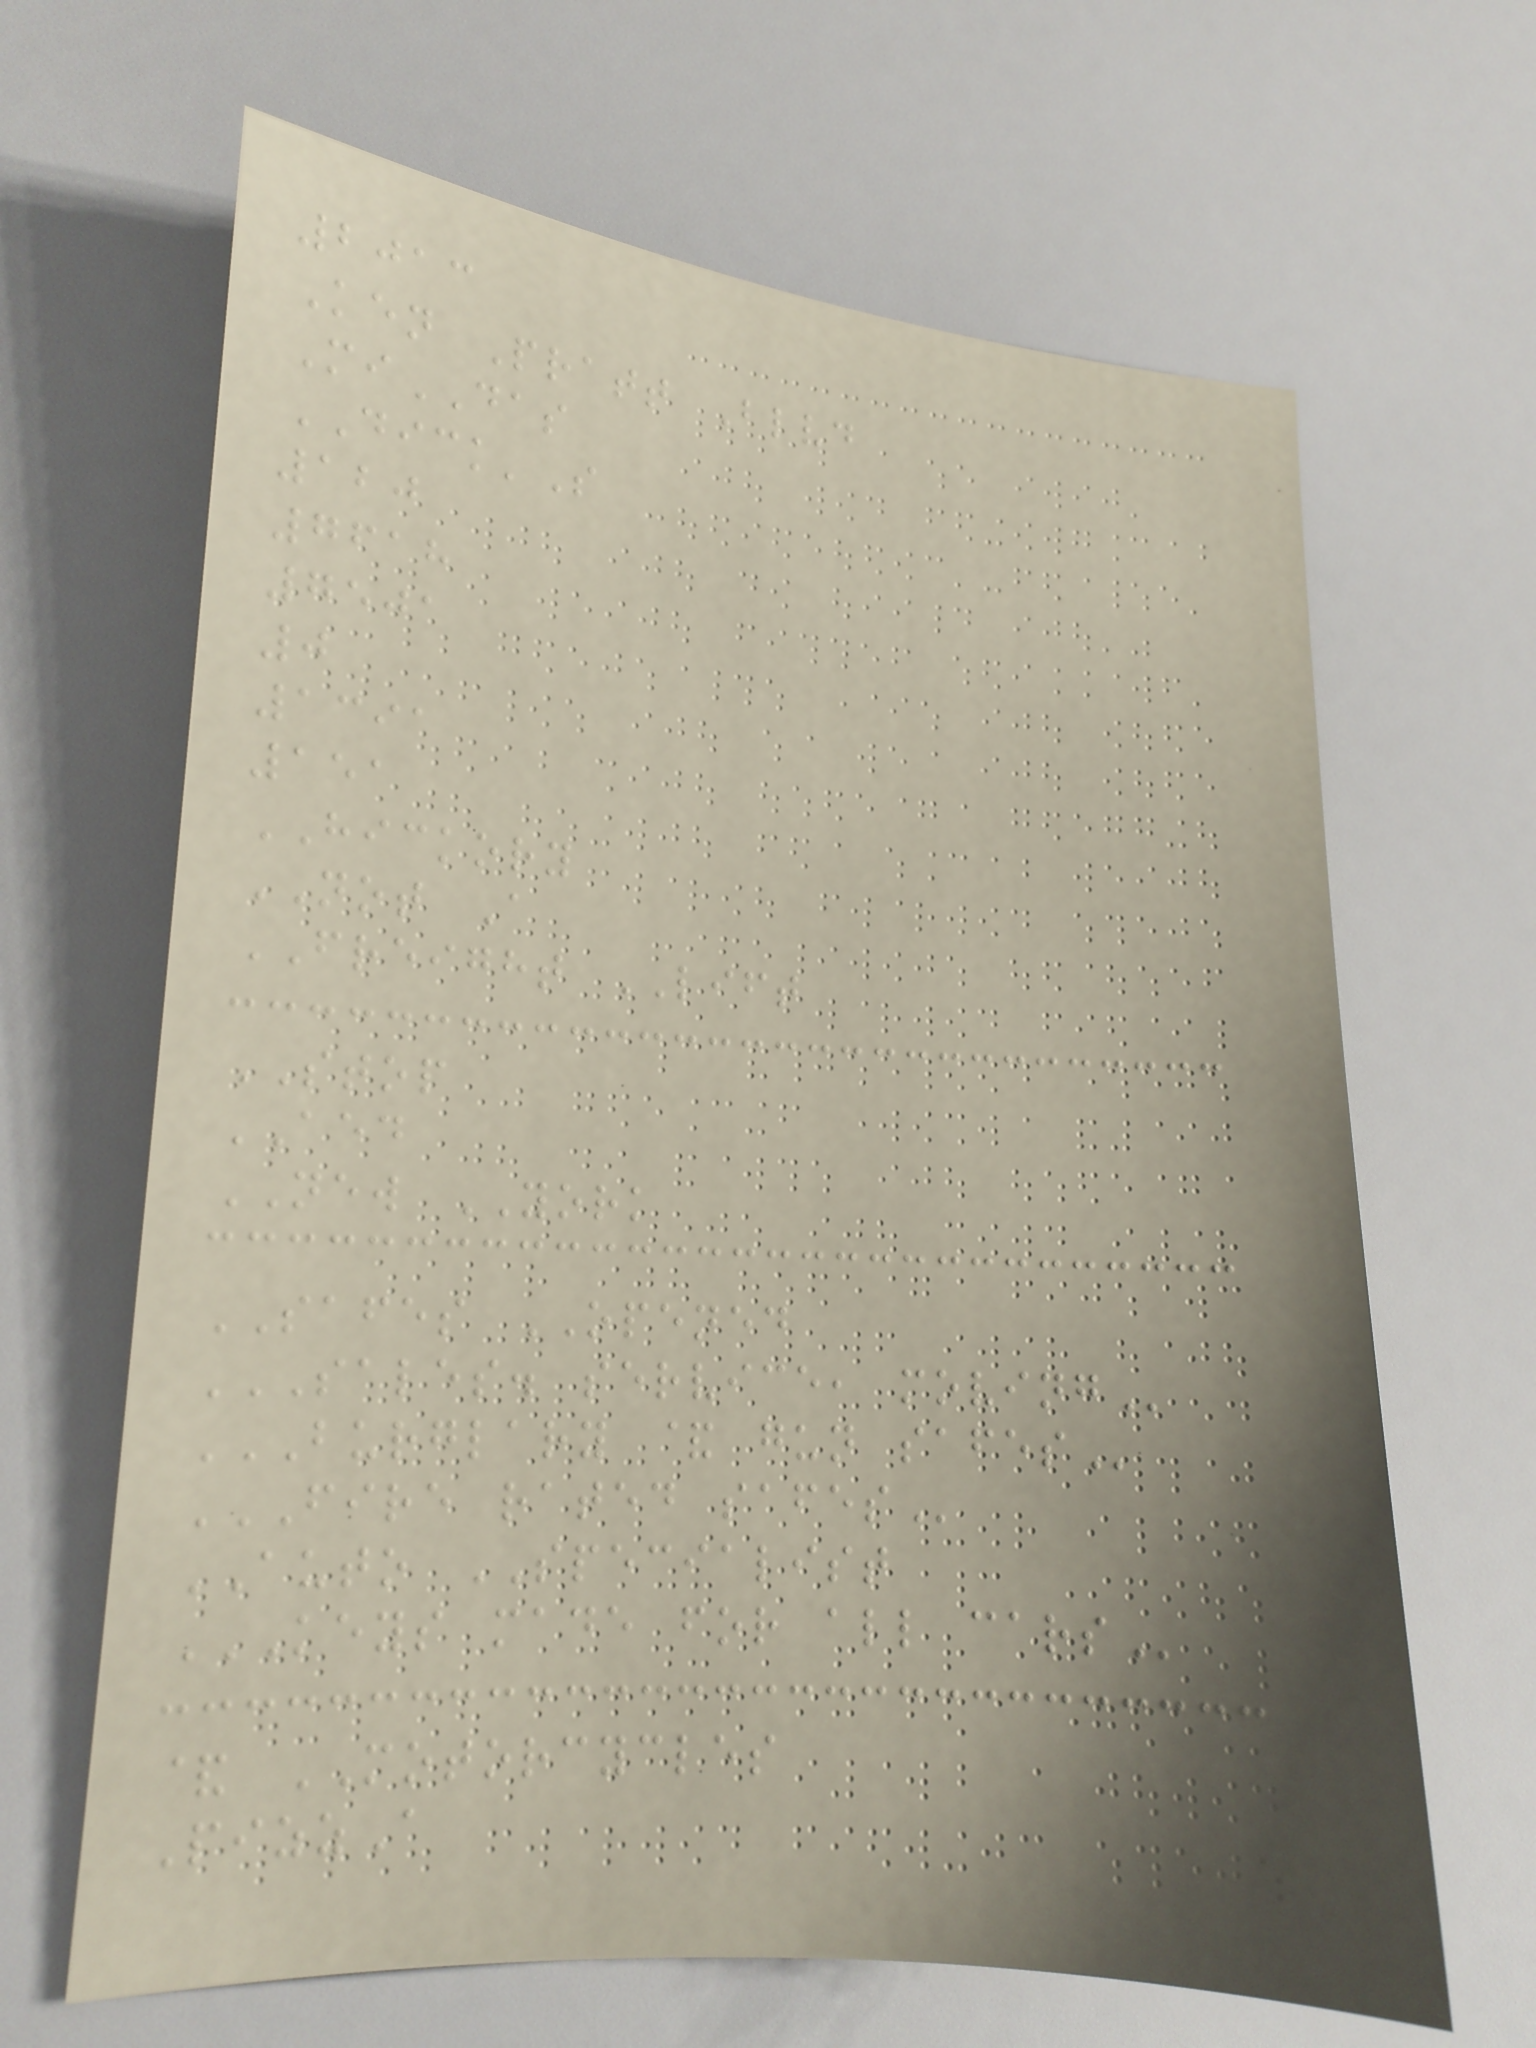2013
Ken Pratt Blvd
MiDAS
DICK'S
120
7618
7501
0
1391
151
HICKORY
NOT A
FREIGHT LIFT
STOP
AED
NEW YORK
SAFES OPENED
SALES. SERVICE, MOVING
BURGLARY & GUN SAFES
FIRE RATED SAFES
AUTO SPECIALIST
KEYS MADE FOR ALL CARS
& MOTORCYCLES
PizzA
